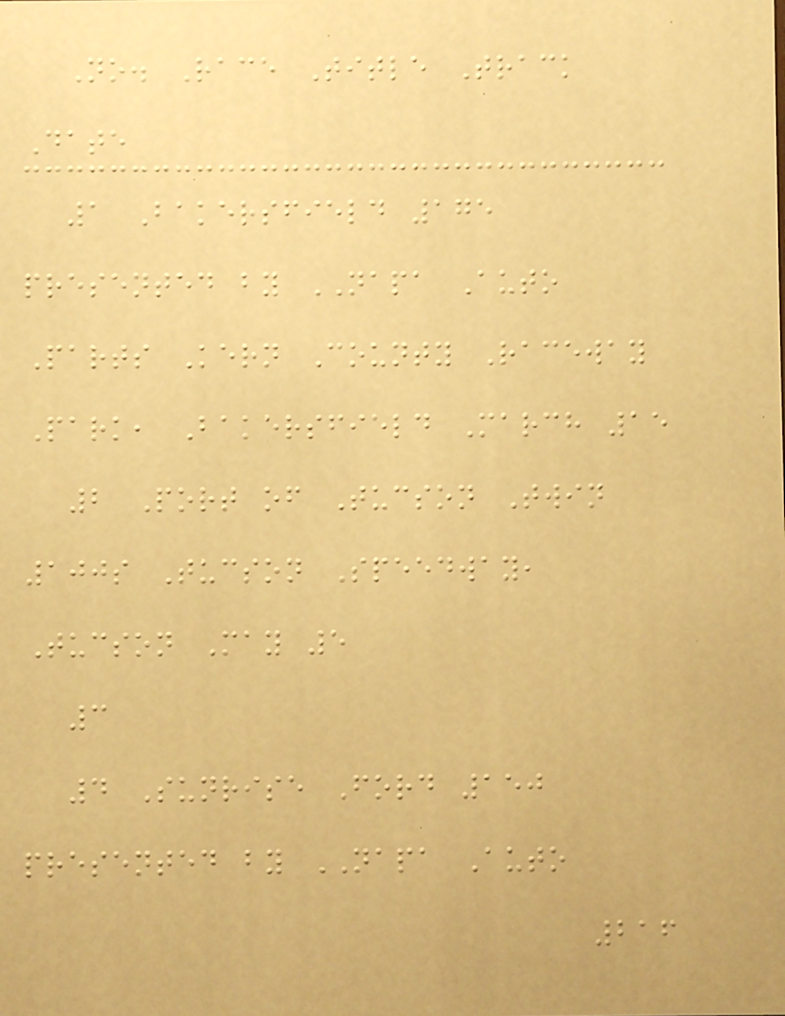No. Race Title Track
Date
1 Bakersfield 175
presented by NAPA Auto
Parts Kern County Raceway
Park, Bakersfield March 15
2 Port of Tucson Twin
100s Tucson Speedway,
Tucson May 5
3
4 Sunrise Ford 150
presented by NAPA Auto
216
